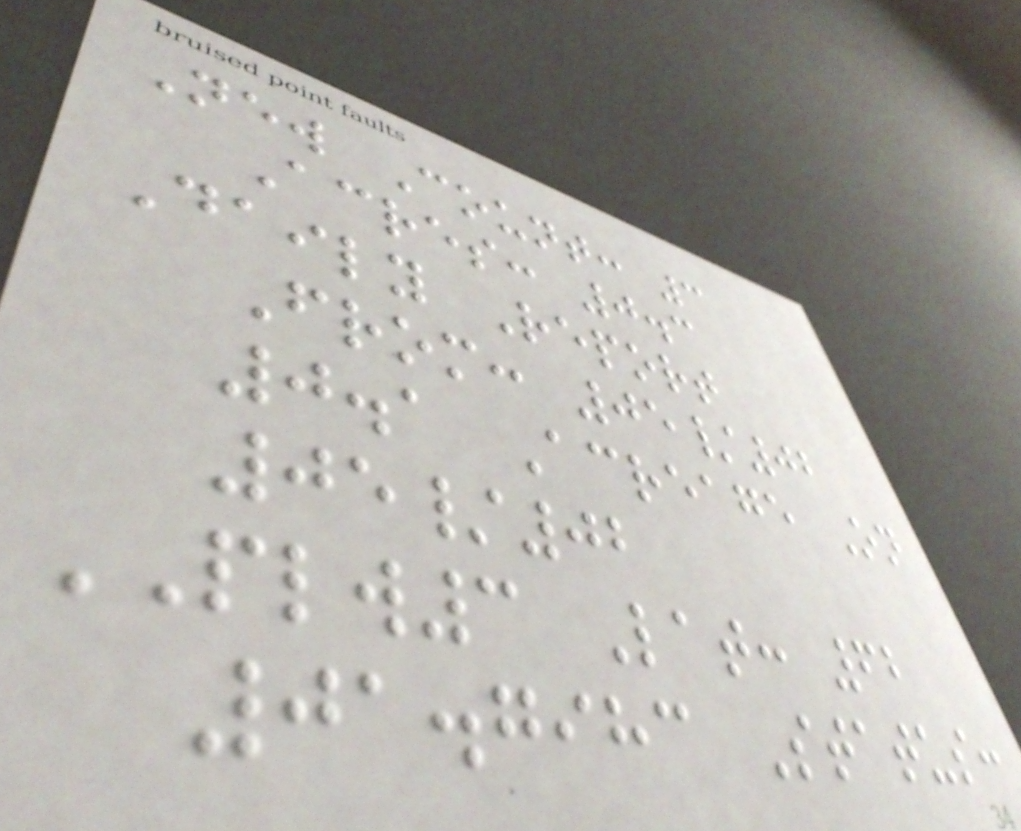New Count: 3
Acres: 0.3
Daily Report
From: 05/02
0.1 Acreage On
05/02
PLW3 Lat: 62
01.7983 Status:
